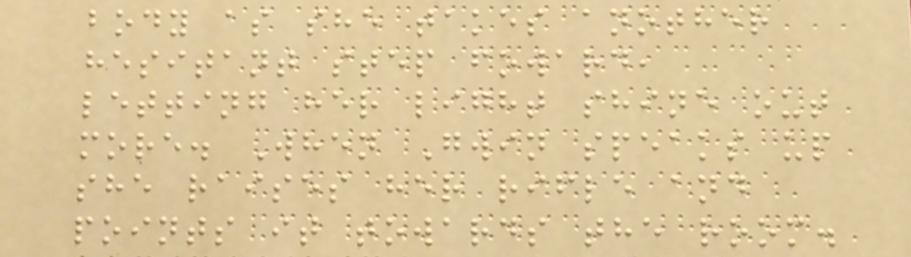body as she takes another
hesitant step foward,
letting her light shine out
more. When Gwin speaks up
she raises her rifle and
points it towards the room.
